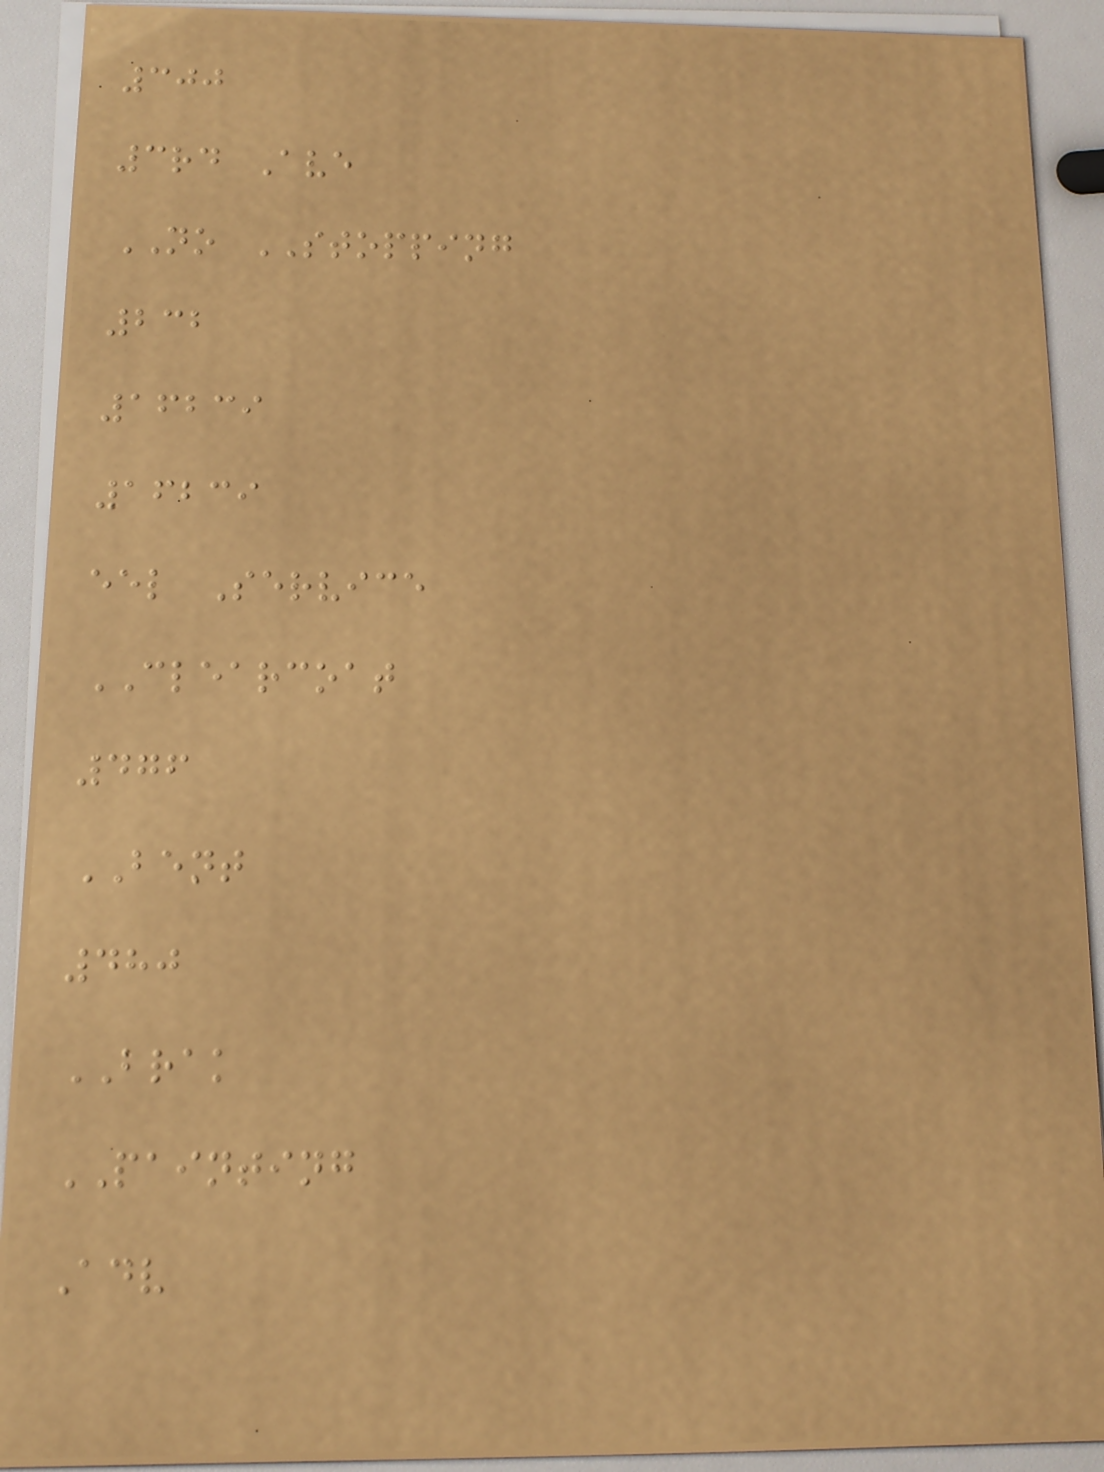300
3rd Ave
NO STOPPING
232
16239
16239
eel Service
CLEARCOAT
476
BENT
480
BRAK
PAINTING
Adv
